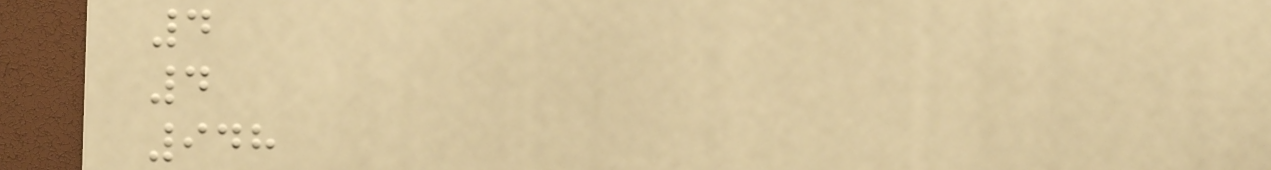4
4
948
